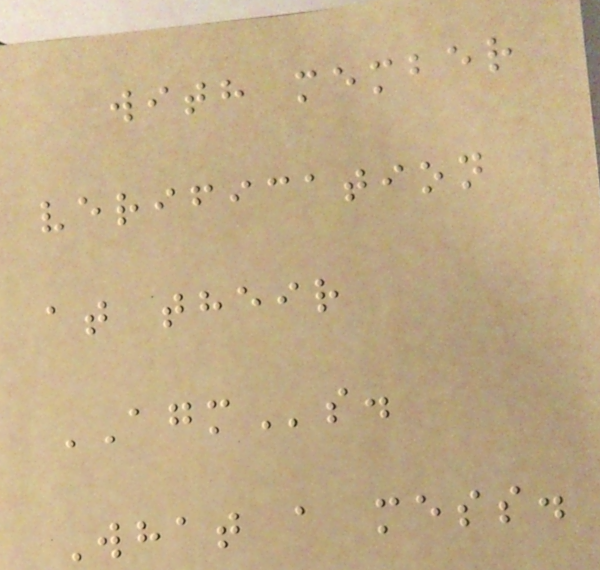with member
verification
at their
AGMs.
What a mess.
